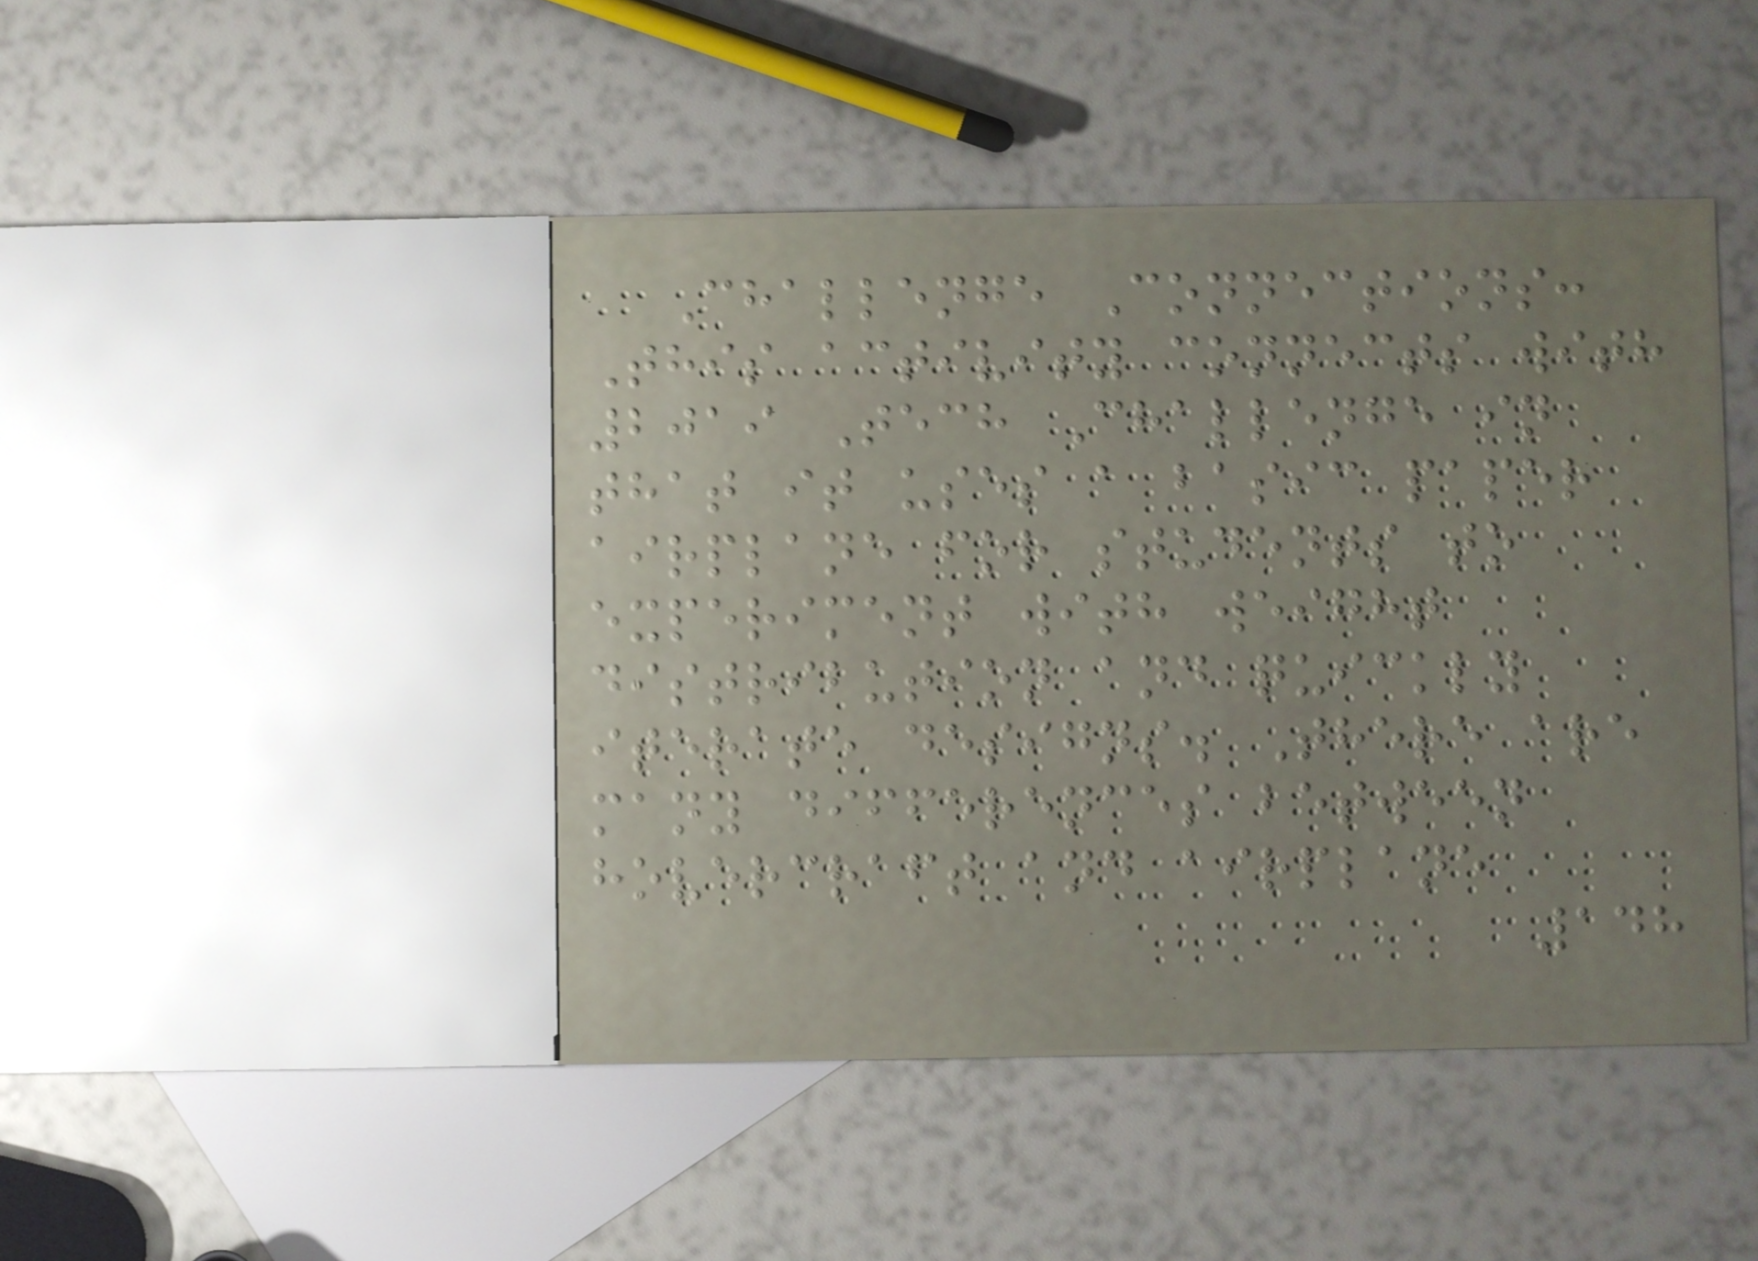Challenge Connections:
This activity connects with
2019 Tech Challenge in
that it uses a basic paper
airplane for students to
experiment with weight
distribution and quickly
iterate designs. There are
many differences between
hovercraft and airplane
148
